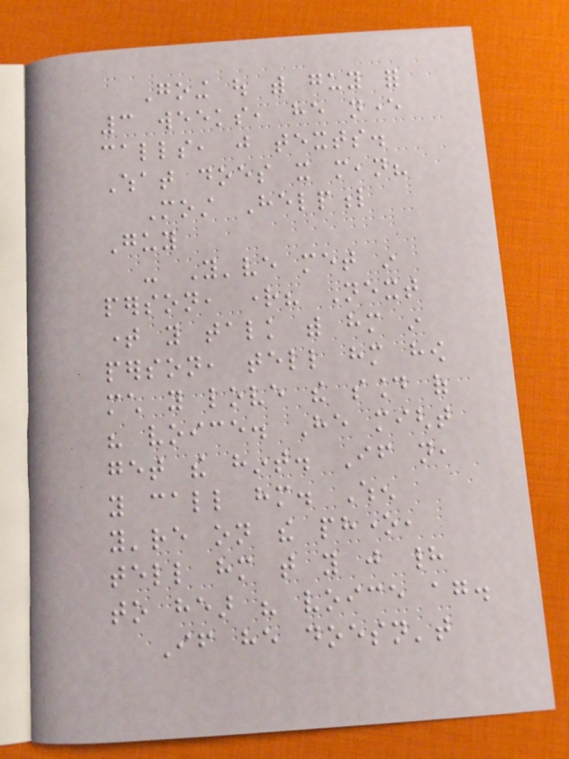Going out with guy for
3 weeks, he never
calls, just texts.
What does it mean?
Most Helpful
Guy
- You've met in
person, right? Next
time you talk with him in
person, tell him how
much you love the sound of
his voice. He might
get the hint. If not,
you call him. When
you're on the phone,
tell him that you just had
to hear his voice again.
If he doesn't
